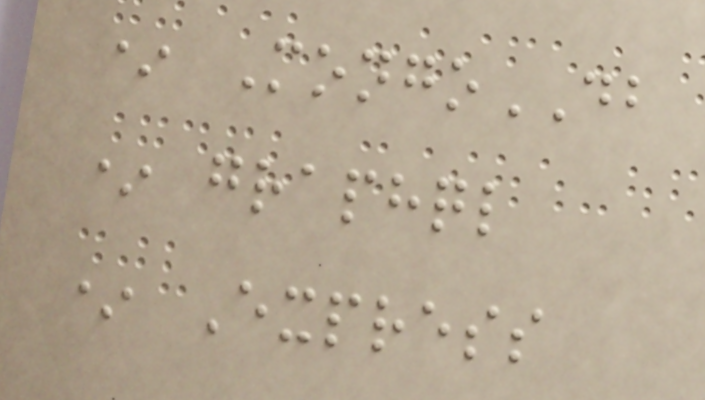* MongoDB
* graphql
* Express
